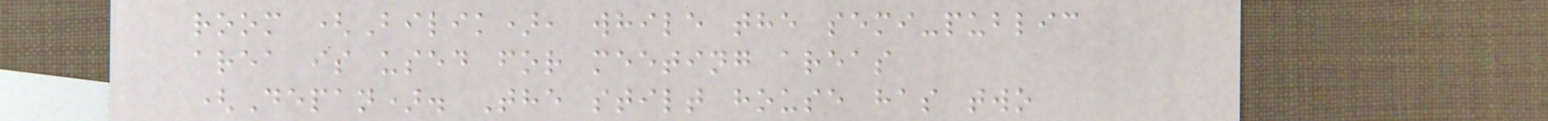room (Bilik), while the semi-public
area is used for meeting areas
(Depan). The stilt house has two
